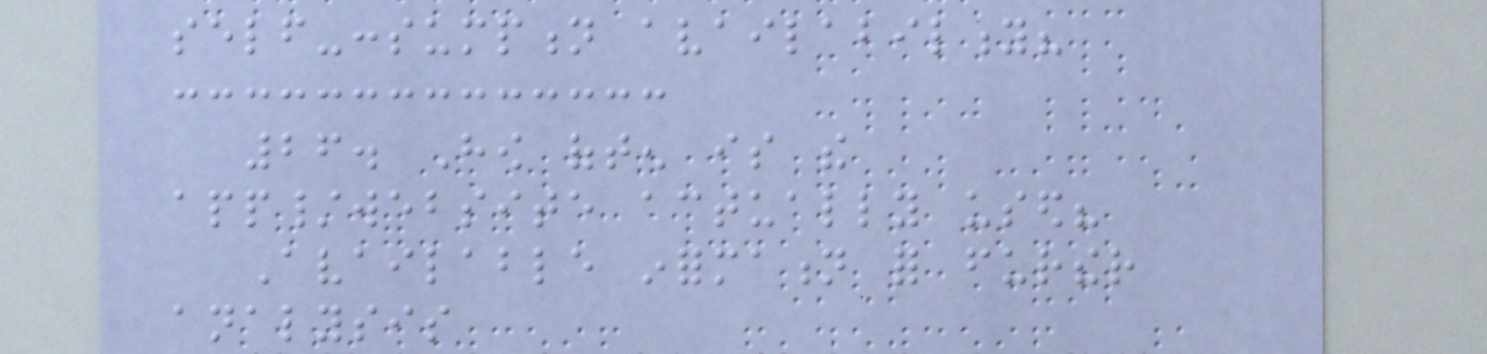self-consumption availability?
26. How often is the
app/website actually used?
Available information for further
analysis
